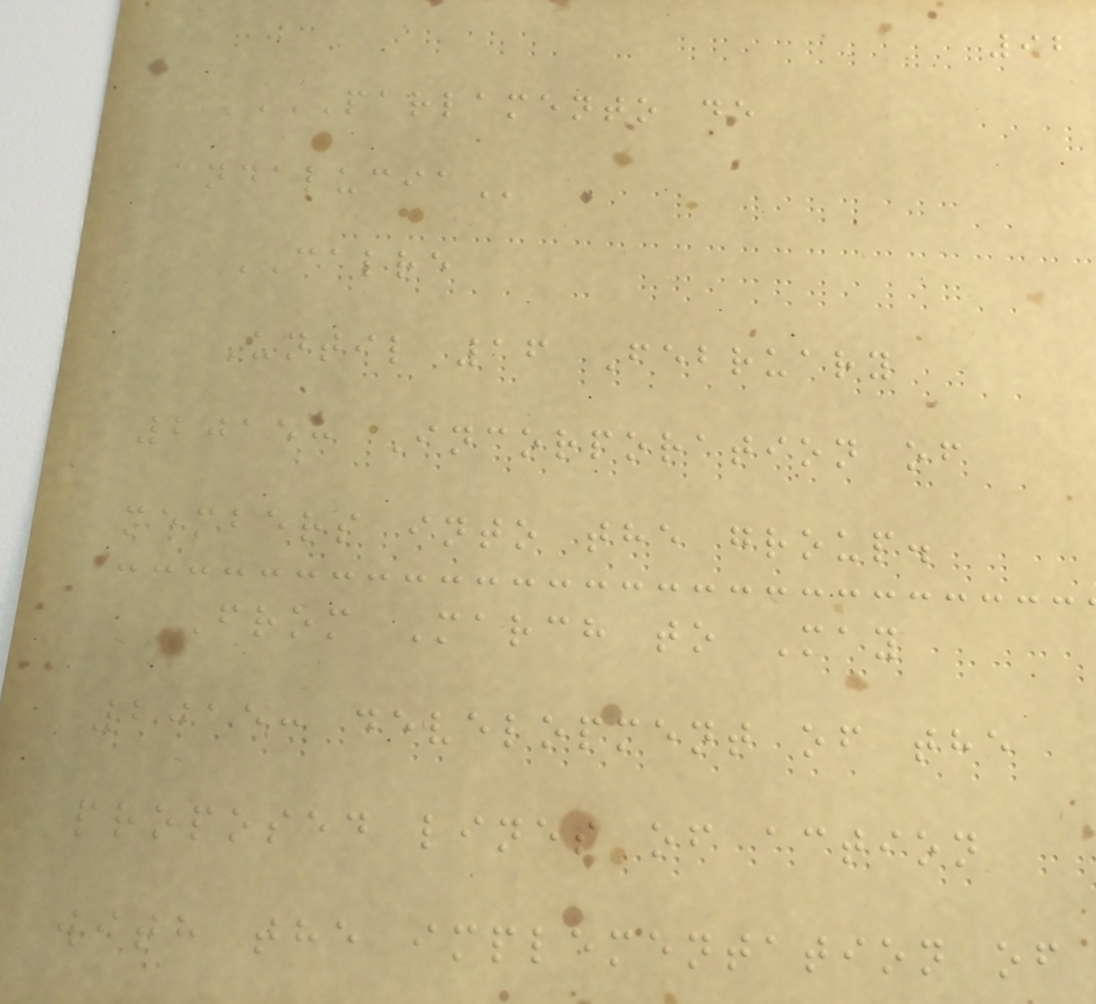92
PARLAMENTO DE
ANDALUCIA
CALRE
Until 16 February
2015: Incorporation of
members into the group.
From March to May
2015: development of the
proposed lines of action
with the implementation of
